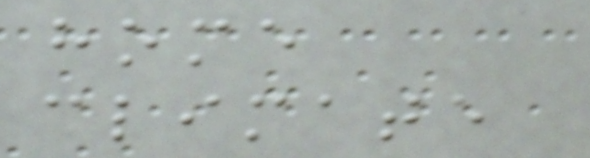home
climate
